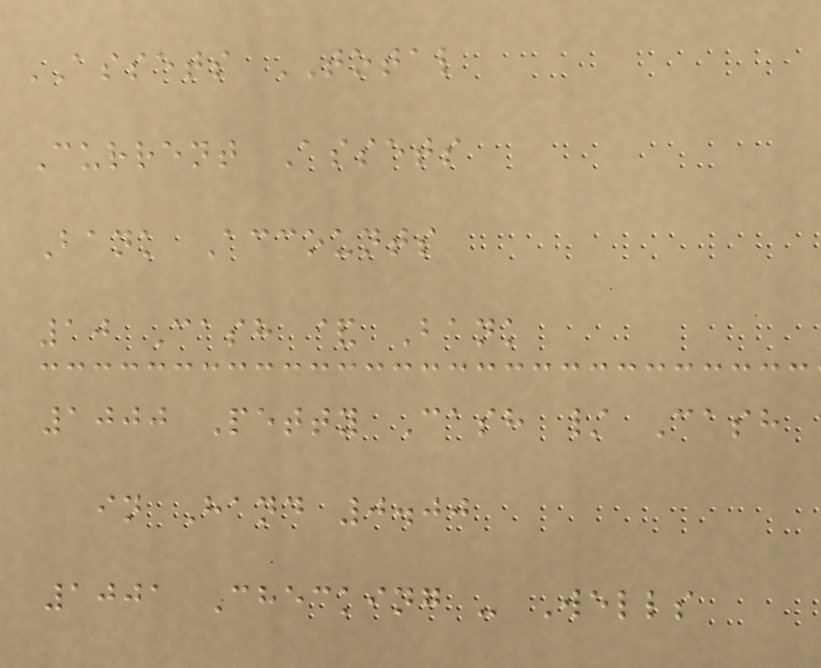ASSETS TOTAL
Current Assets
Bank Accounts
10 Cash & Bank
1000 Petty Cash / Cash
in Hand 0.00
1001 Checking - Wells
